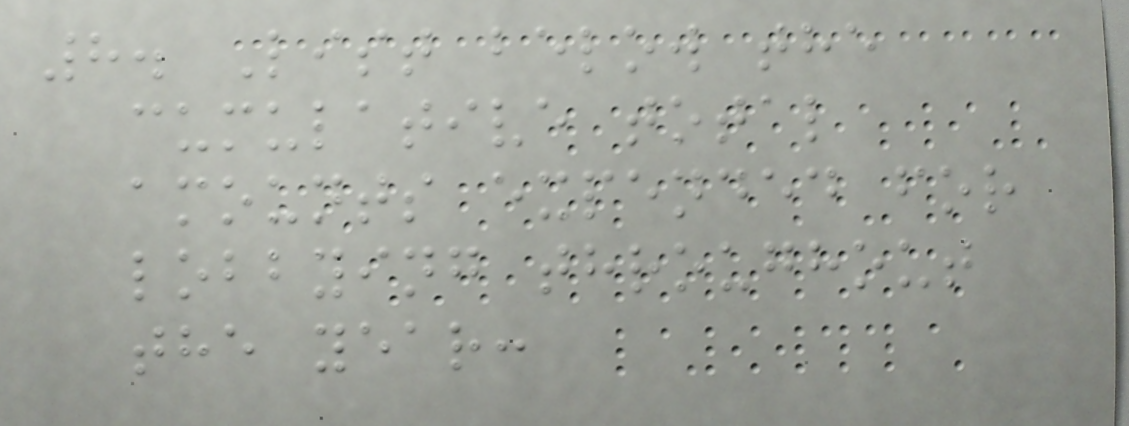8. List below the
cumulative total
amounts expended for
lobbying throughout
the year:
